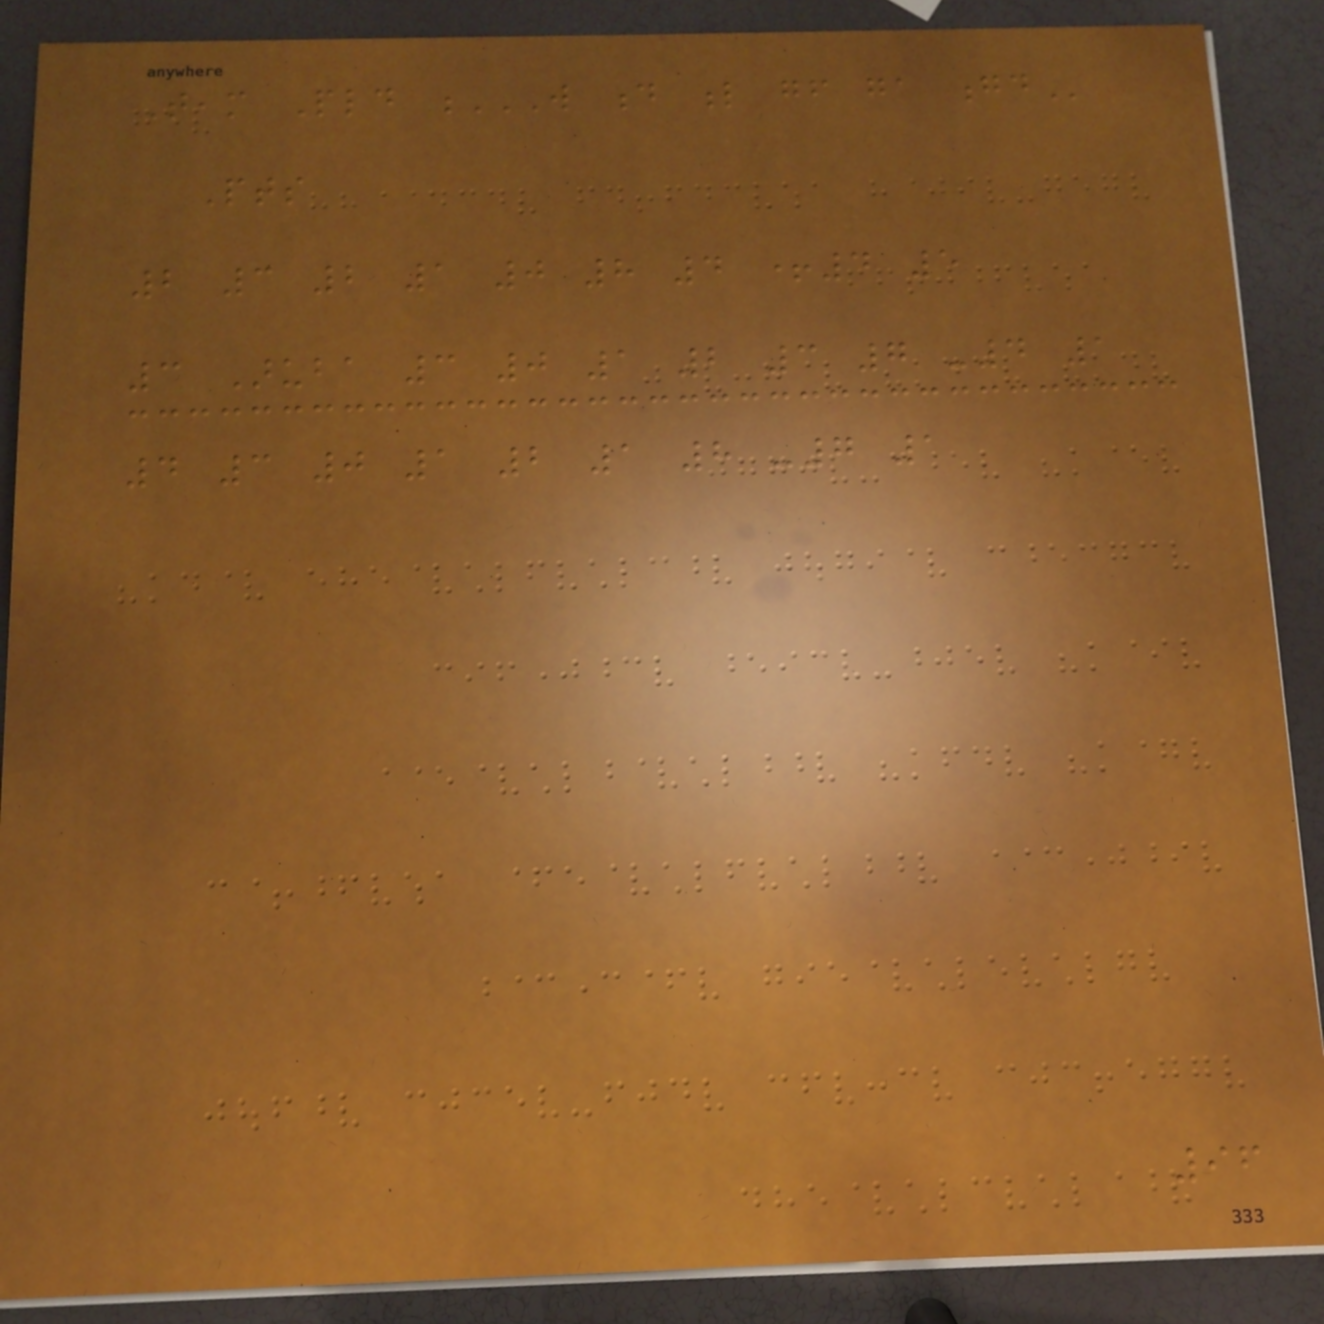Team Pld W D L GF GA GD
Pts
2 3 2 1 0 8 4 +4 5
3 Aruba 3 0 1 2 3 7 -4 1
4 3 0 1 2 1 8 -7 1
96
